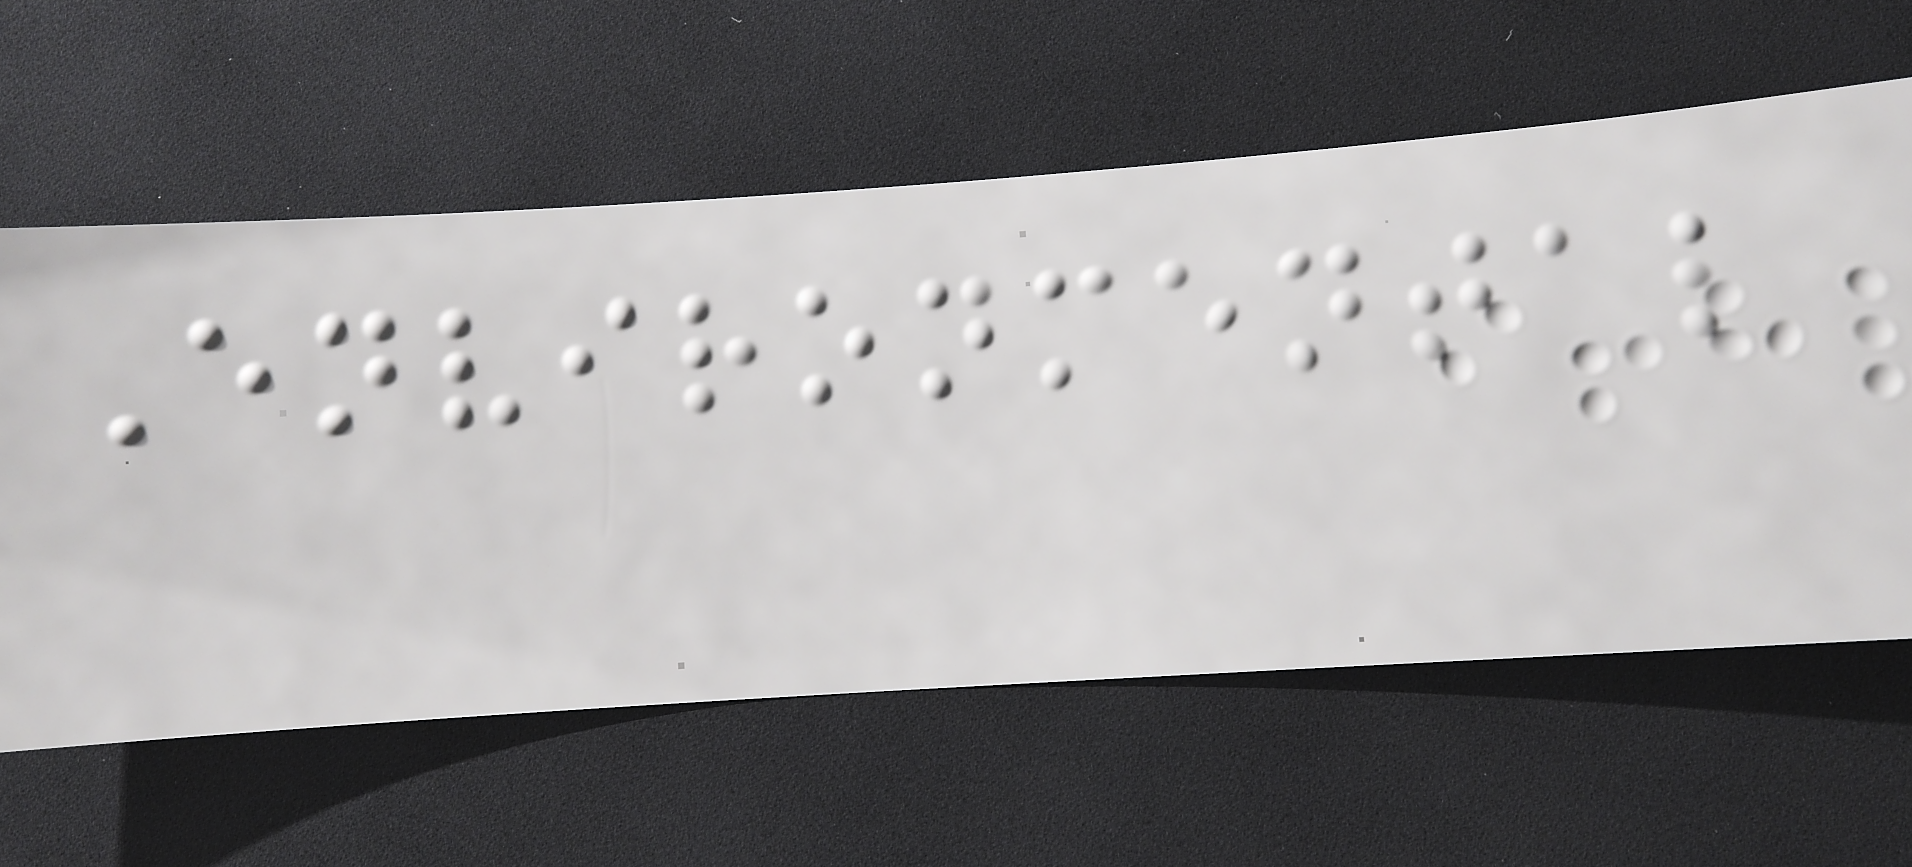Environmental
